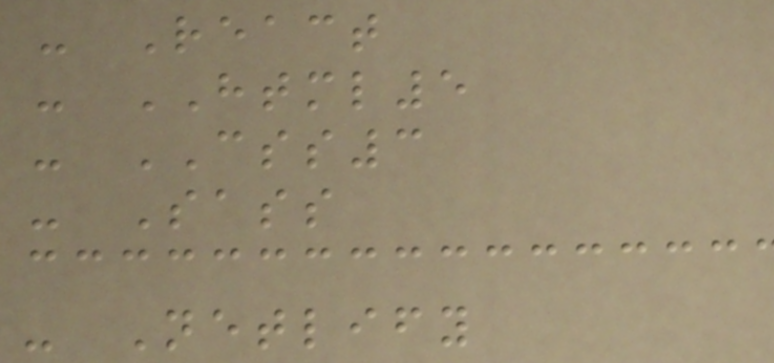- React
- HTML5
- CSS3
- Sass
- Netlify
